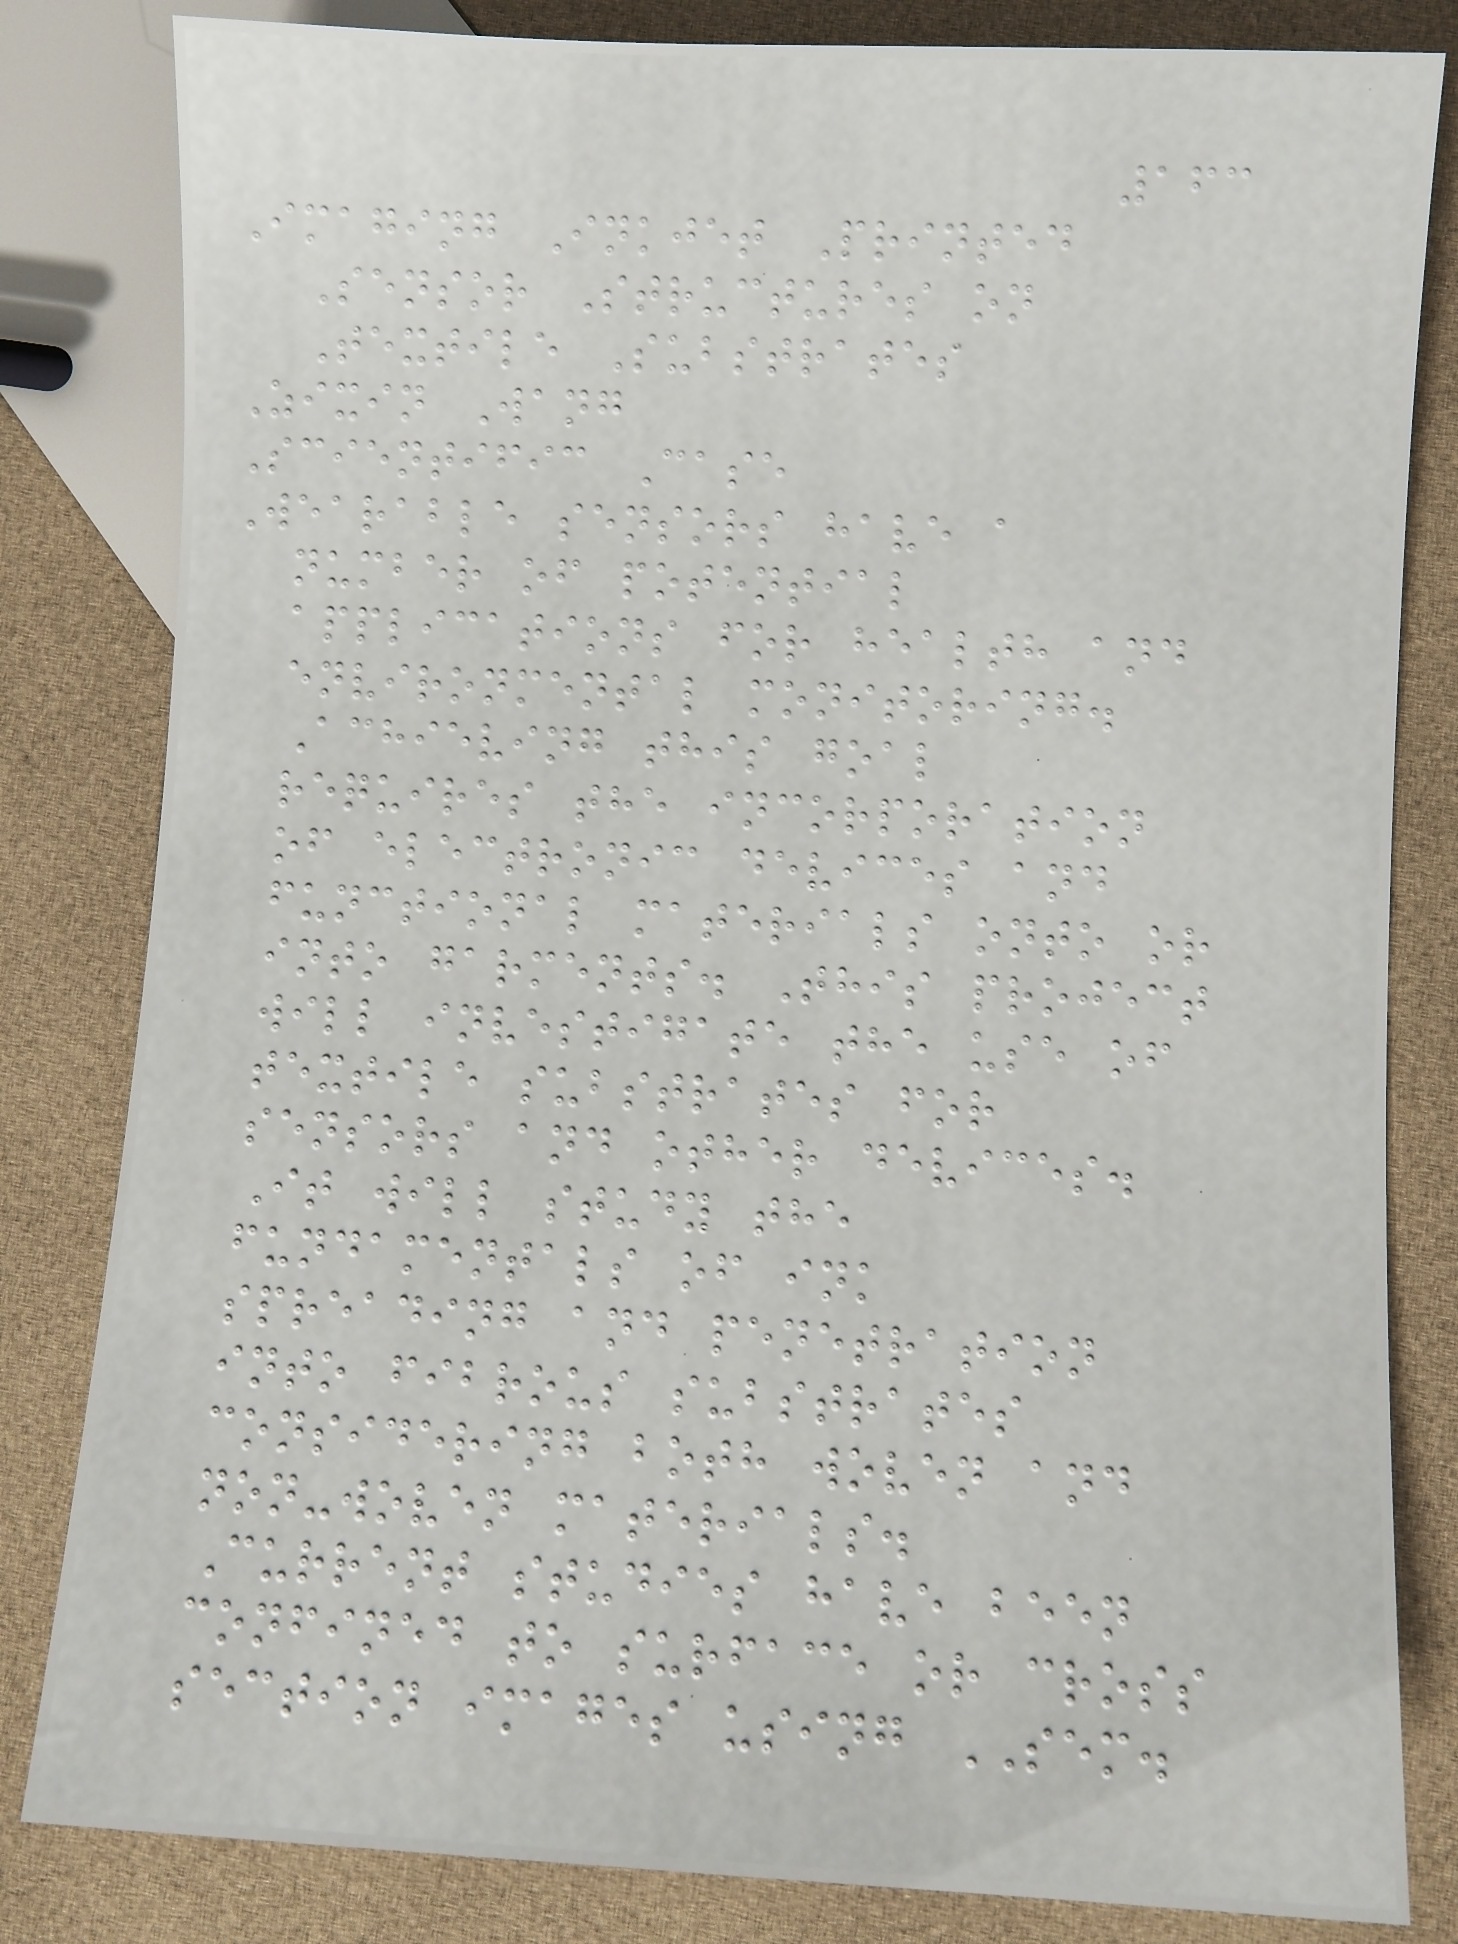163
Imaging Inkjet Printed
Sensor Structures on
Textile Substrates
Zixin Wang
Scientific Case
Wearable sensors have a
number of potential
applications for health and
environmental monitoring.
Achieving this goal
requires the incorporation
of electronic devices and
functional materials onto or
into garments. This project
will investigate the use of
textile substrates for
sensors and other devices.
It will study the
fundamentals of ink
spreading and penetration
into fibrous substrates
considering both woven and
non-woven materials.
Current studies have been
confined to surface or cross
section images using SEM.
